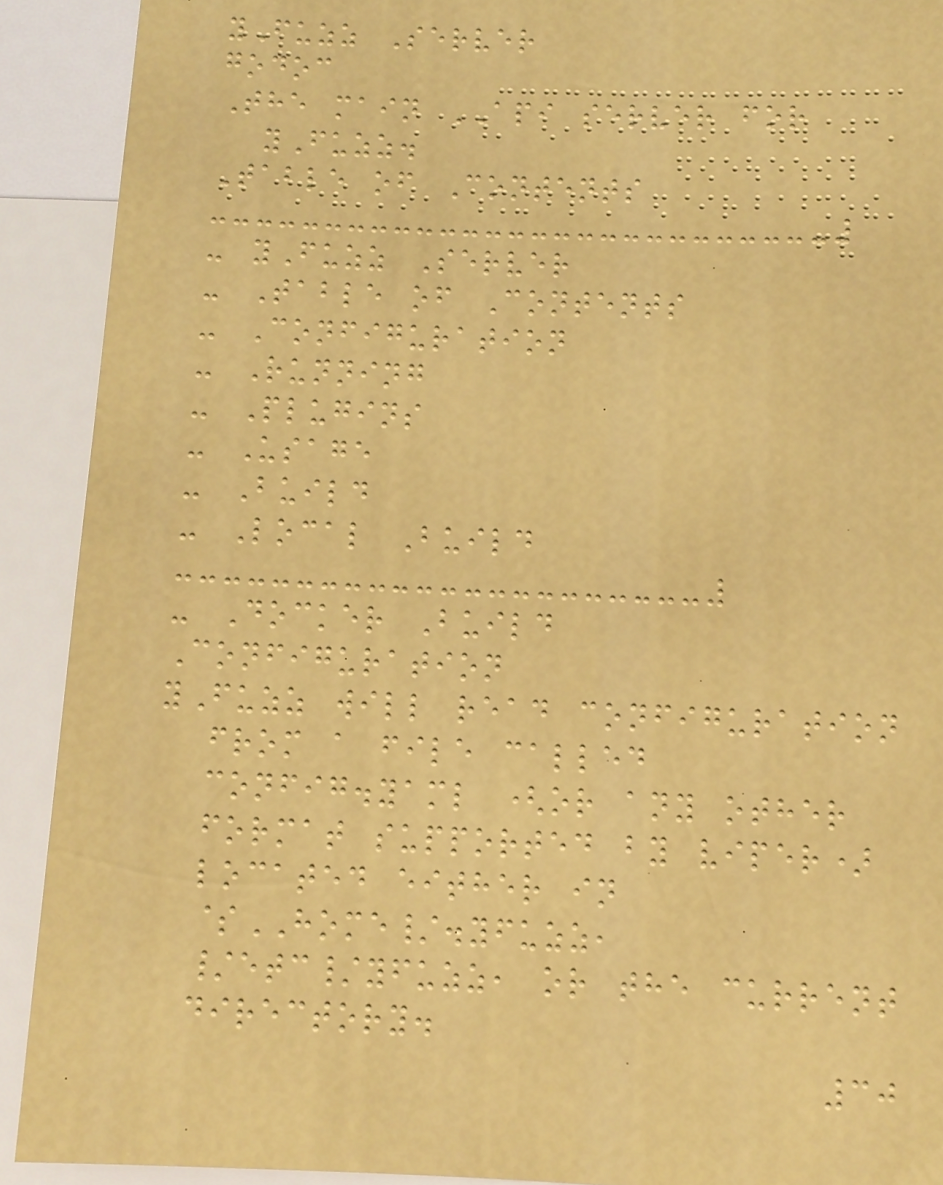yFuzz Server
godoc
The main API server for
yFuzz.
Table of Contents
- yFuzz Server
- Table of Contents
- Configuration
- Running
- Plugins
- Usage
- Build
- Local Build
- Docker Build
Configuration
yFuzz will read configuration
from a file called
config.yaml (or any other
format supported by viper)
located either in
$HOME/.yfuzz,
/etc/yfuzz, or the current
directory.
30
